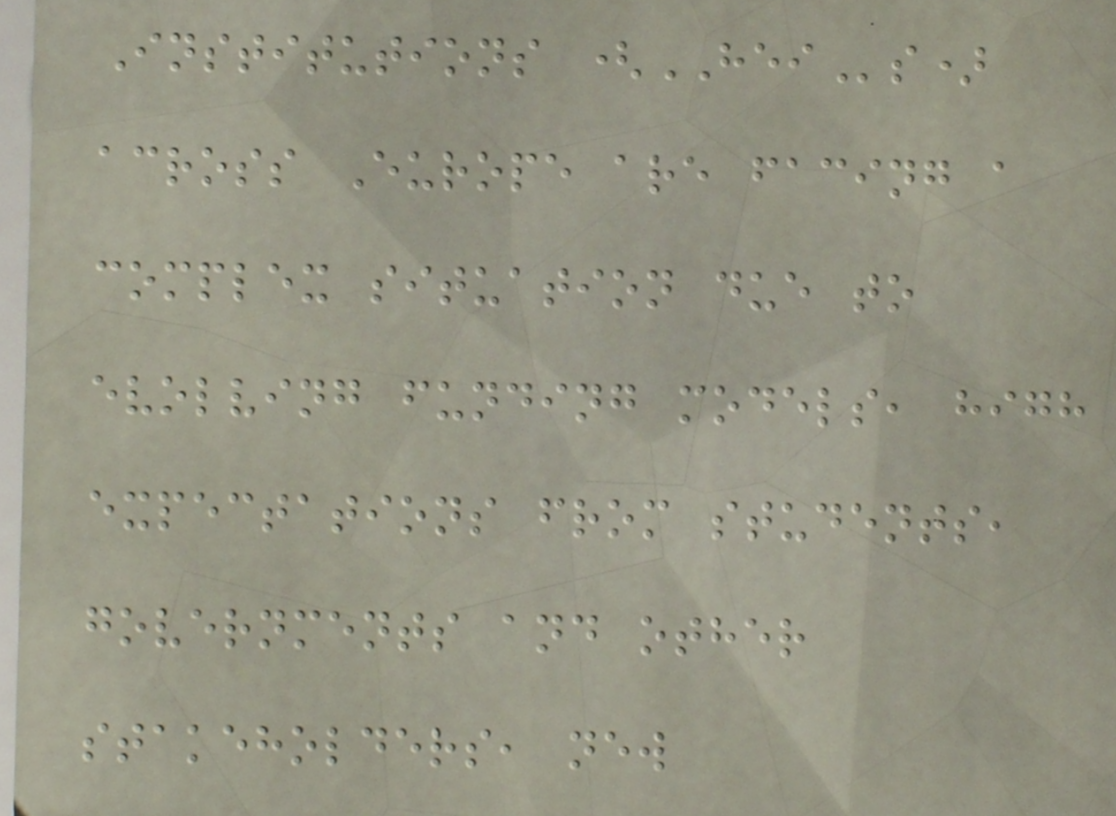Institutions (HEIs)
across Europe are facing a
complex situation due to
evolving funding models, high
expectations from students,
governments and other
stakeholders, new
